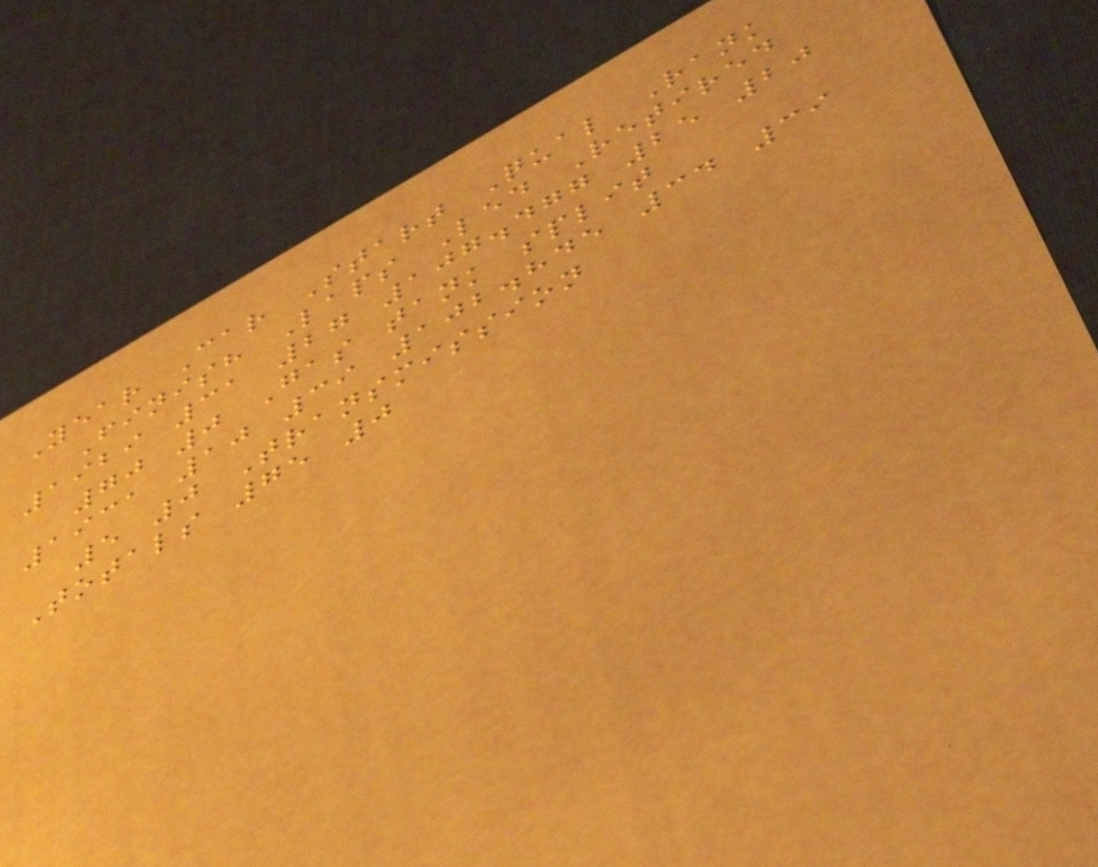Year Car Start Qual Rank
Finish Laps Led Retired
1929 31 27 107.477 25 20
70 0 Gas tank split
1931 10 39 102.845 34 39
5 0 Transmission
Totals 75 0
